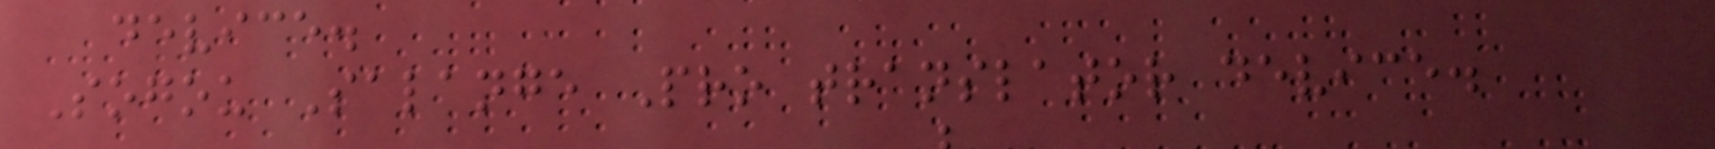device.
Sogou Salange Pro translator device.
